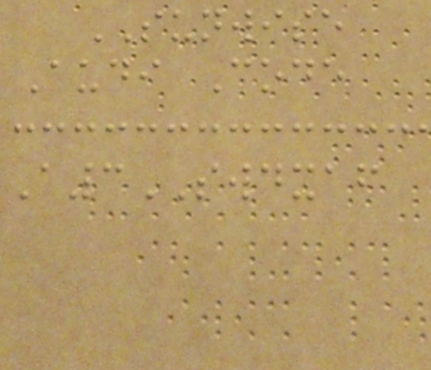SUNWISE
Audi Code
A3SWDXAF
